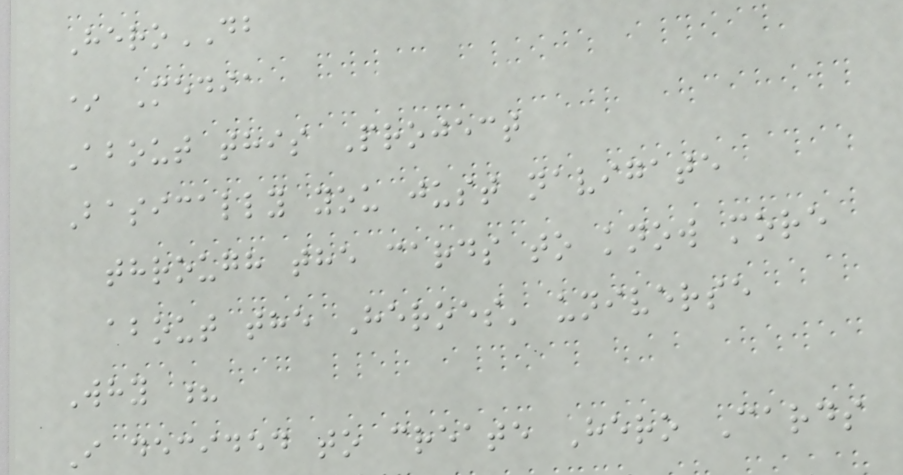HeroDB
* Media
About this Project
Basically you just navigate
through the cards to know more
about the Heroes' universe
Why ?
I decided to create Hero Cards
